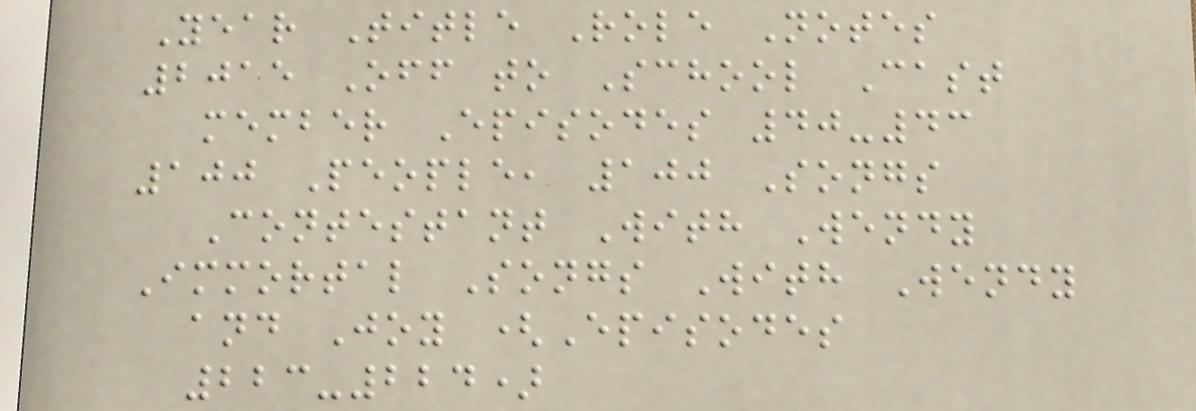Year Title Role Notes
2015 Off to School Cast
member Episodes 40-43
100 People, 100 Songs
Contestant With Wendy
Immortal Songs With Wendy
and Joy (Episodes
223-224)
